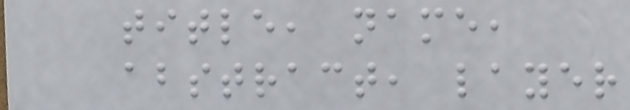title, name,
abstract, layer
